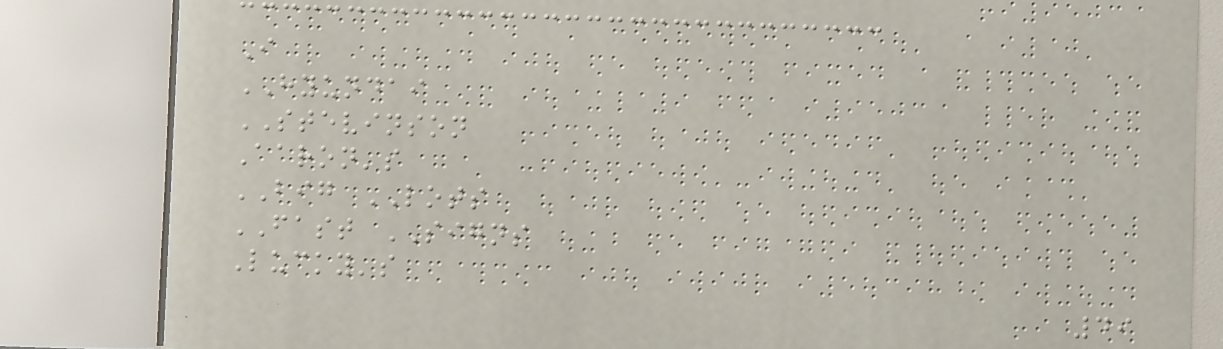I
HYUNDAI
STEVINSON
Aaron's
BIG LOTS
FAST SIGNS
Lucky's
49
